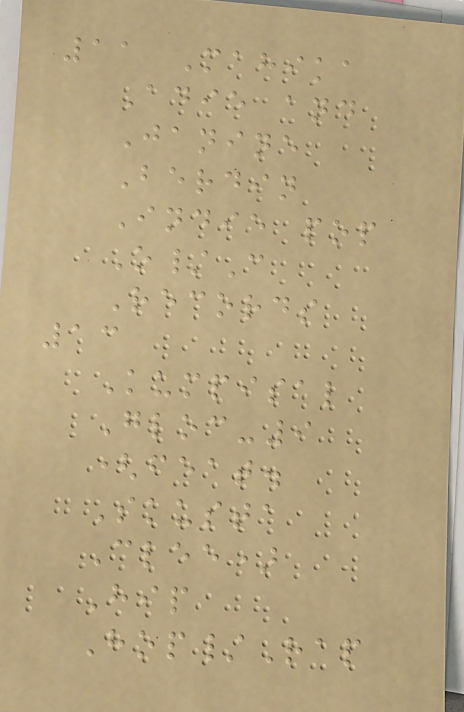11 Mahika
Adie and
Janine
Berdin
Indie pop
O/C
Records
13
Kumpisal
Gloc-9
(feat.
Skusta
Clee)
Hip
Hop/Rap
